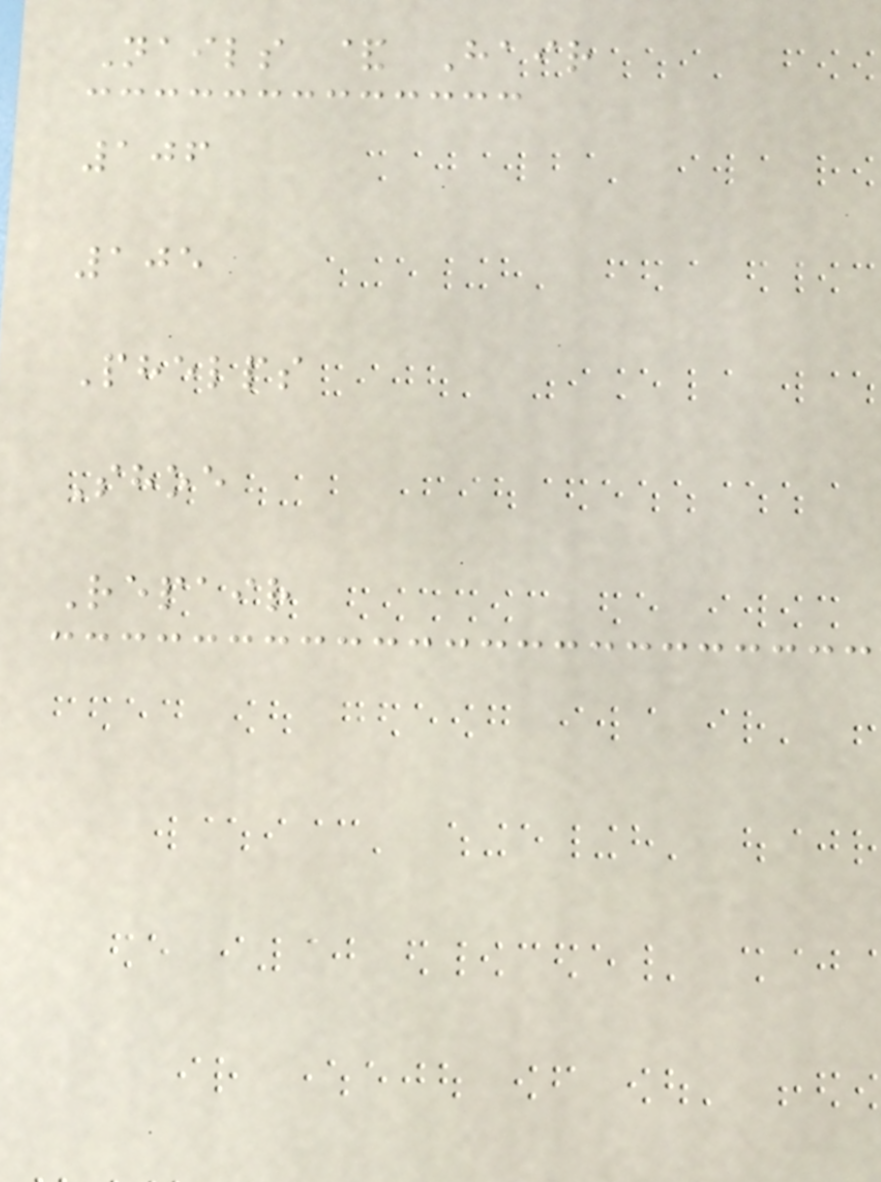Nails & Hair
106
105
Phelps
Shoe
Repair
